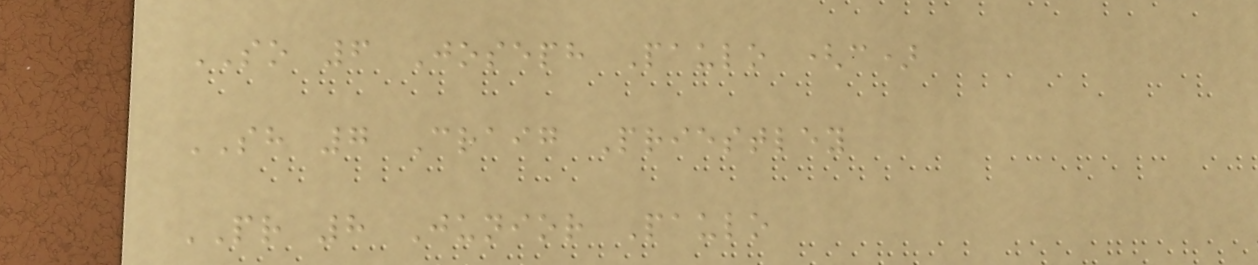SO 6 Joseph Paulo (c)
SH 7 Craig Priestley
PR 8 Junior Paulo
